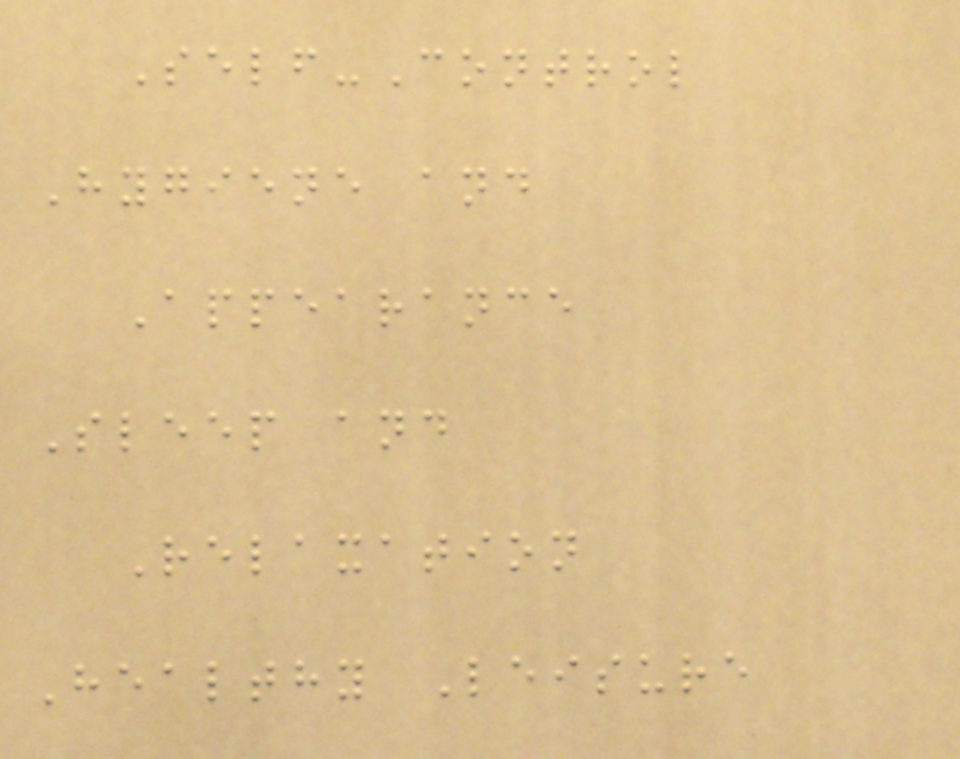Self-Control
Hygiene and
Appearance
Sleep and
Relaxation
Healthy Leisure
